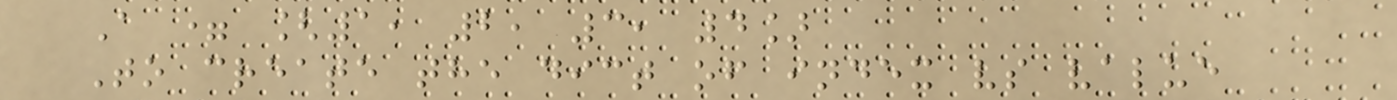A = [1, 2, 3, 4]
To create the dict of index vs value
